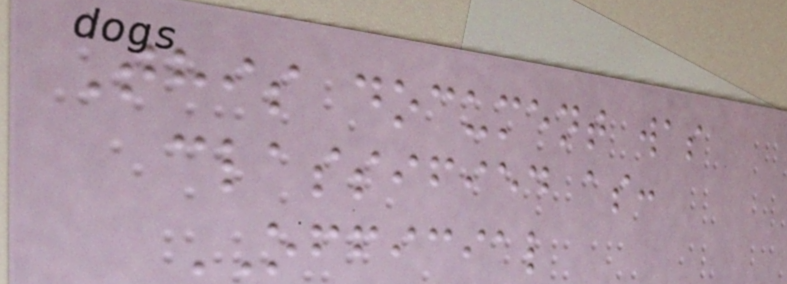This document was
classified as:
OFFICIAL
